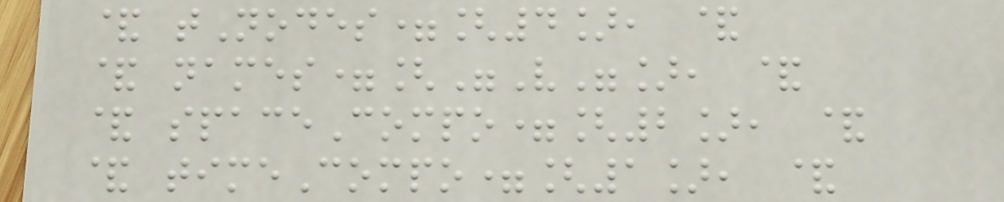& tNodes=[4], &
& names=["V"], &
& spaceCompo=[2], &
& timeCompo=[1], &
